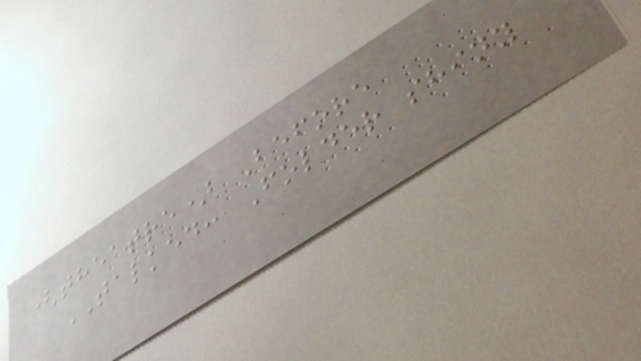(theatre) Before
TALKED: Folder shiny
